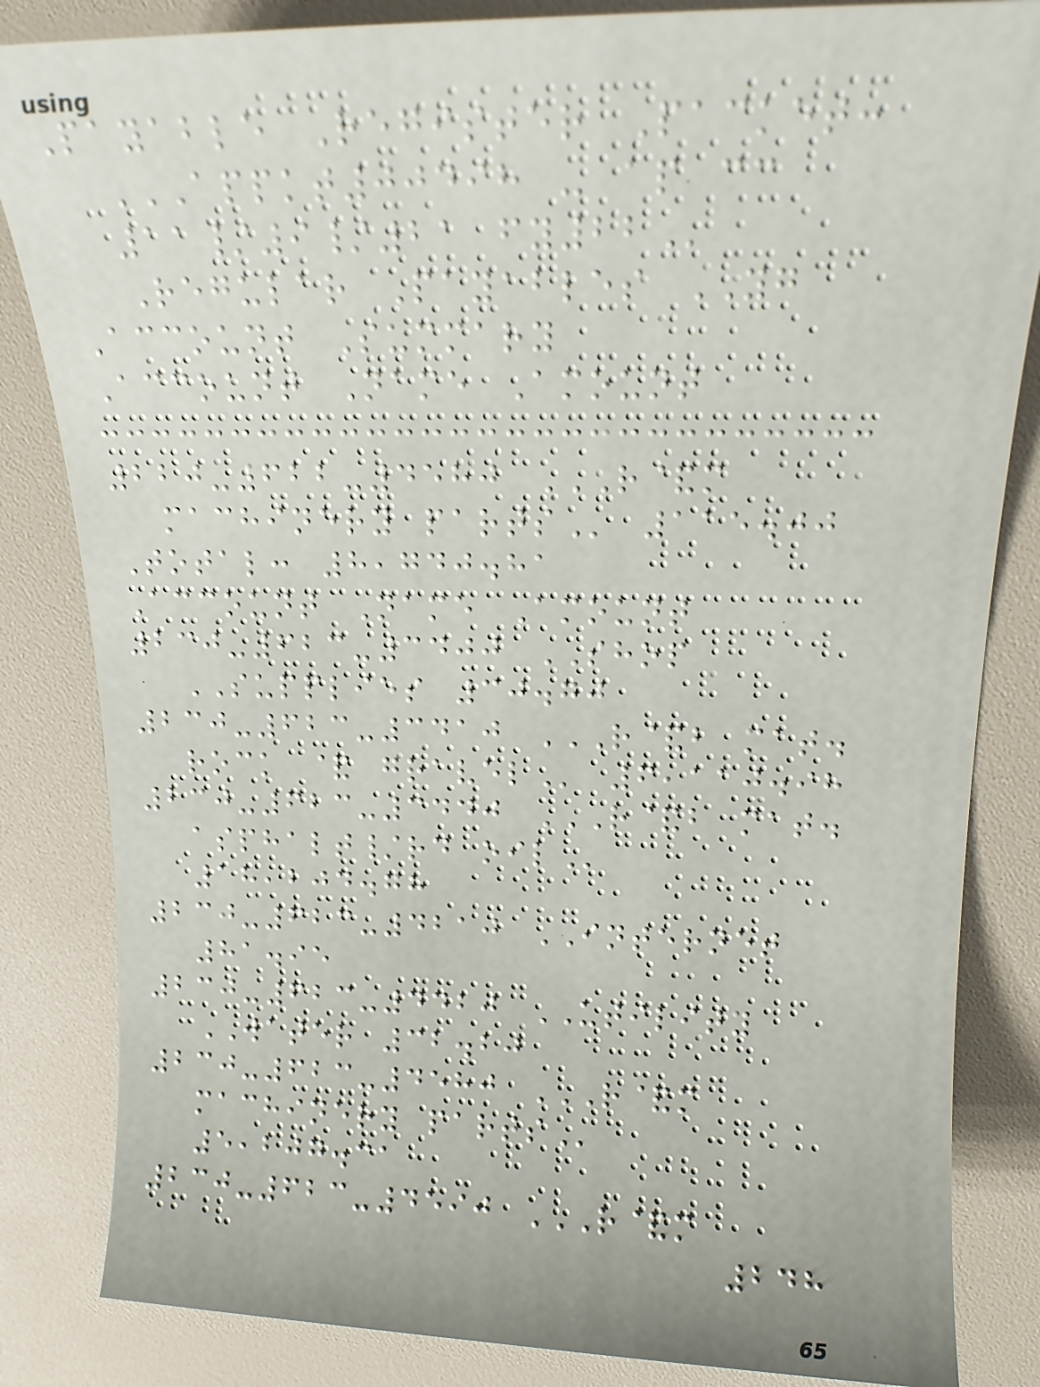Payable Register Packet:
APPKT00498 - AP CC
11/9/21 FY22
Regular Payables YG
Account Summary
Account Name Amount
220-622-4580 R&M
MACHINERY PARTS 115.00
Total: 8,740.81
Account Name Amount
230-623-3400 SHOP
SUPPLIES 30.70
230-623-3410 R&B MAT.
ROCK & GRAVEL 6,110.98
230-623-3440 R&B MAT.
ASPHALT/RD OIL
18,204.78
230-623-4210 INTERNET
81.95
230-623-4420 UTILITY
WATER 32.20
230-623-4580 R&M
MACHINERY PARTS
5,207.31
230-623-4590 R&M
248
